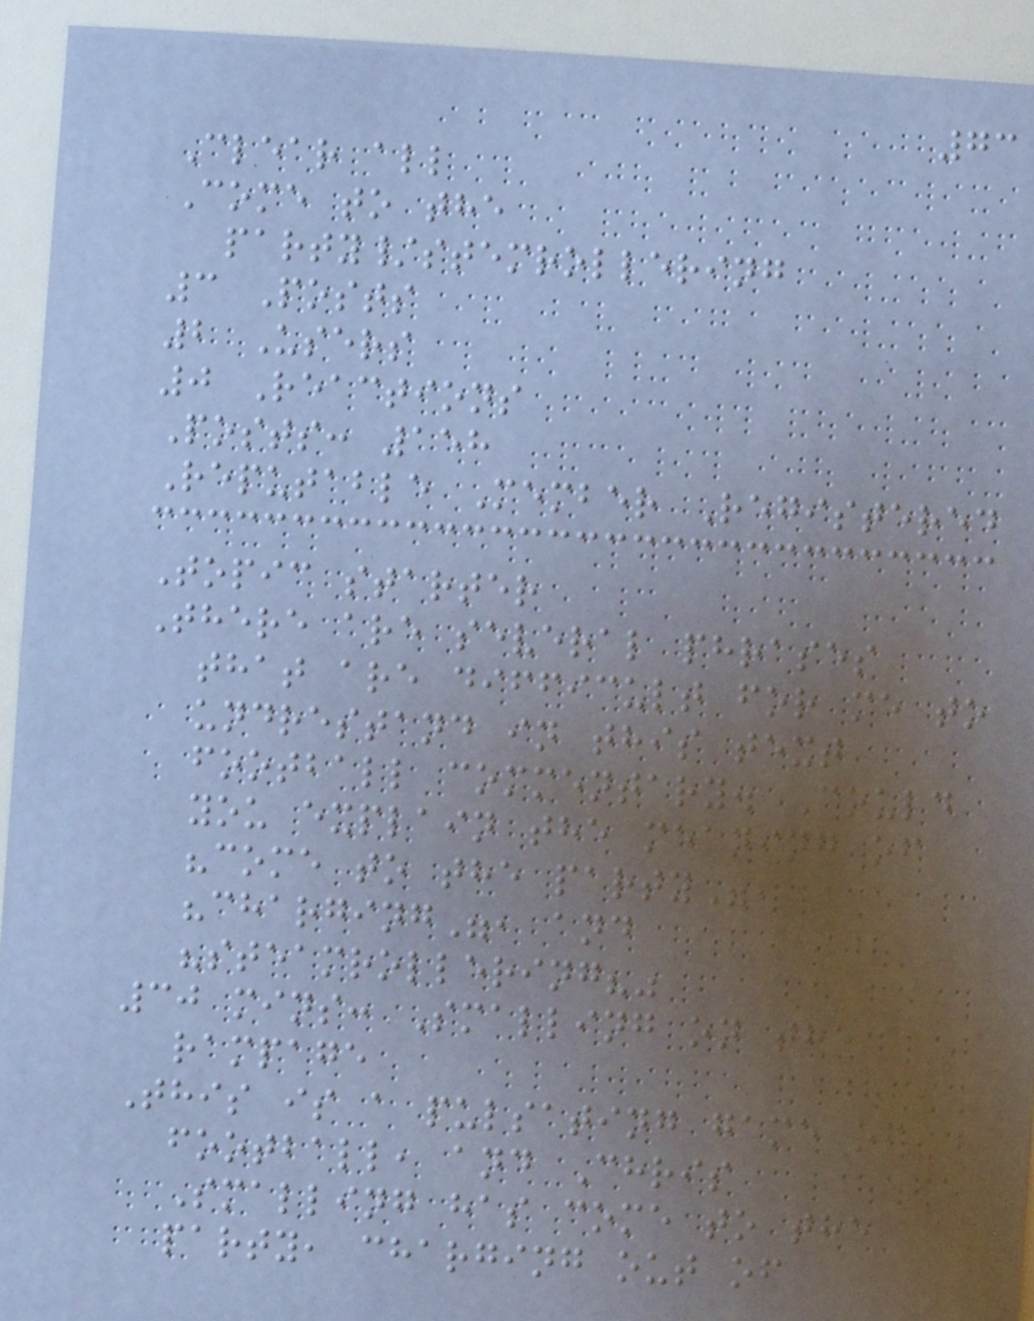73
Clear all
Come to the
party/stemrollering
3 Posts
2 Users
0 Reactions
Posts: 158
Reputable Member Registered
Topic starter
There are several phrases
that are difficult for me to
undrestand in this text
football commentary. Could
you explain the meaning of
"come to the party",
"charging", and
"steamrollering?"
30 mins: Smalling on the
rampage
This is a pulsating game of
football, and Chris
Smalling has come to the
party, charging out of
